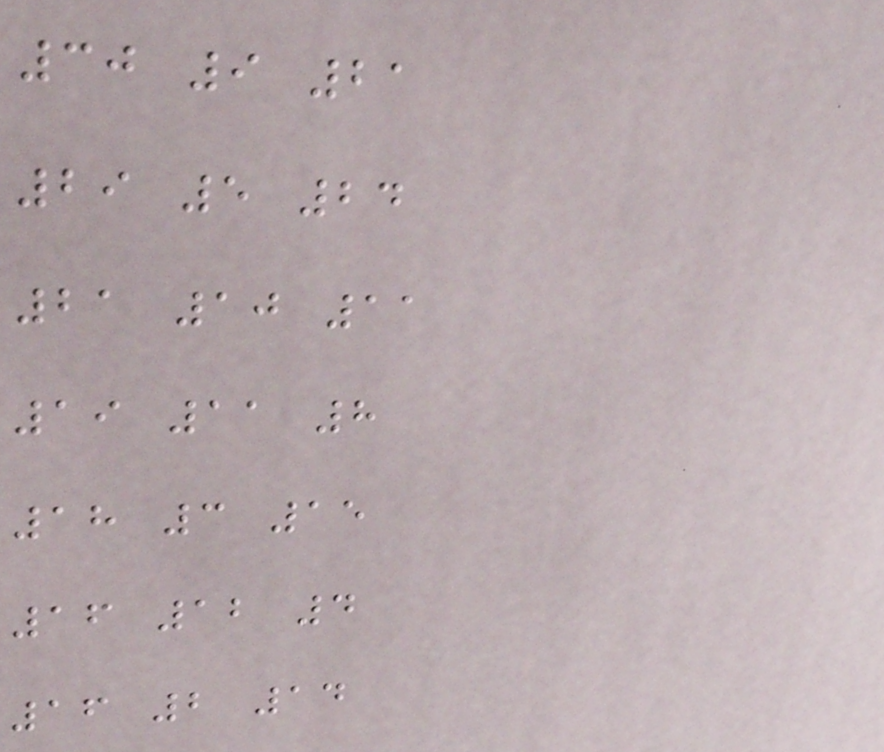30 9 21
29 5 24
21 10 11
19 11 8
18 3 15
16 12 4
16 2 14
